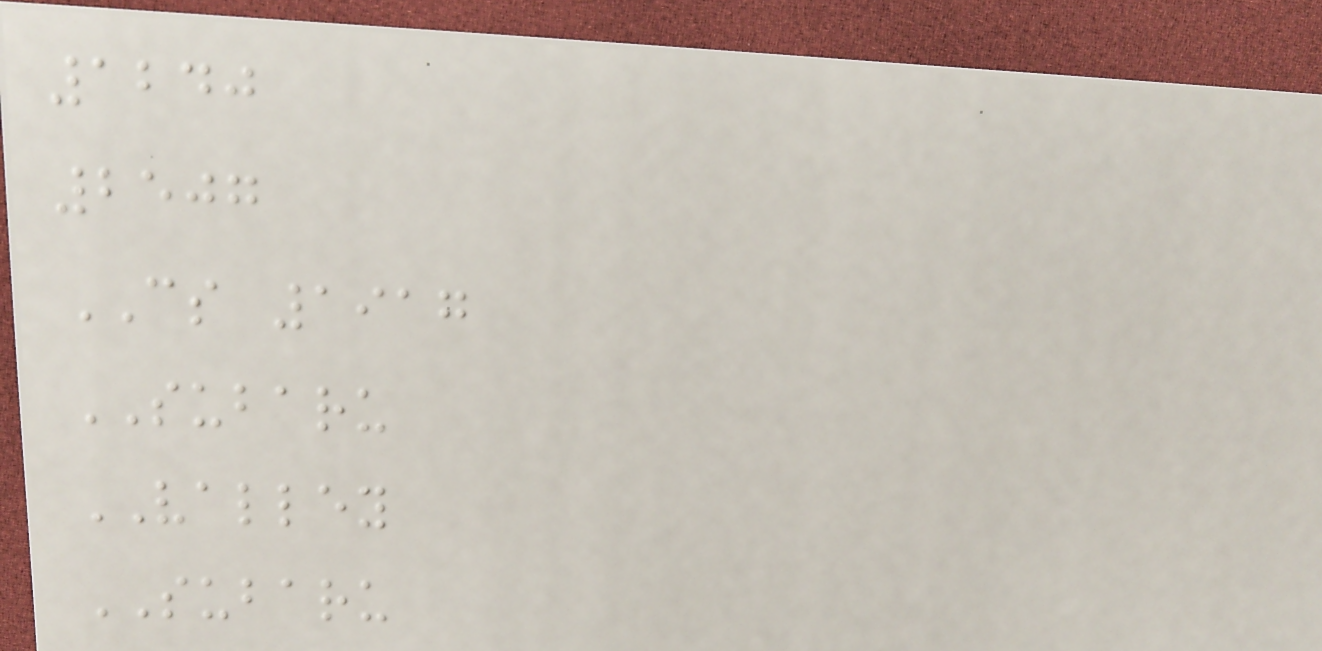1240
2507
CS 1917
SUBARU
VALLEY
SUBARU
